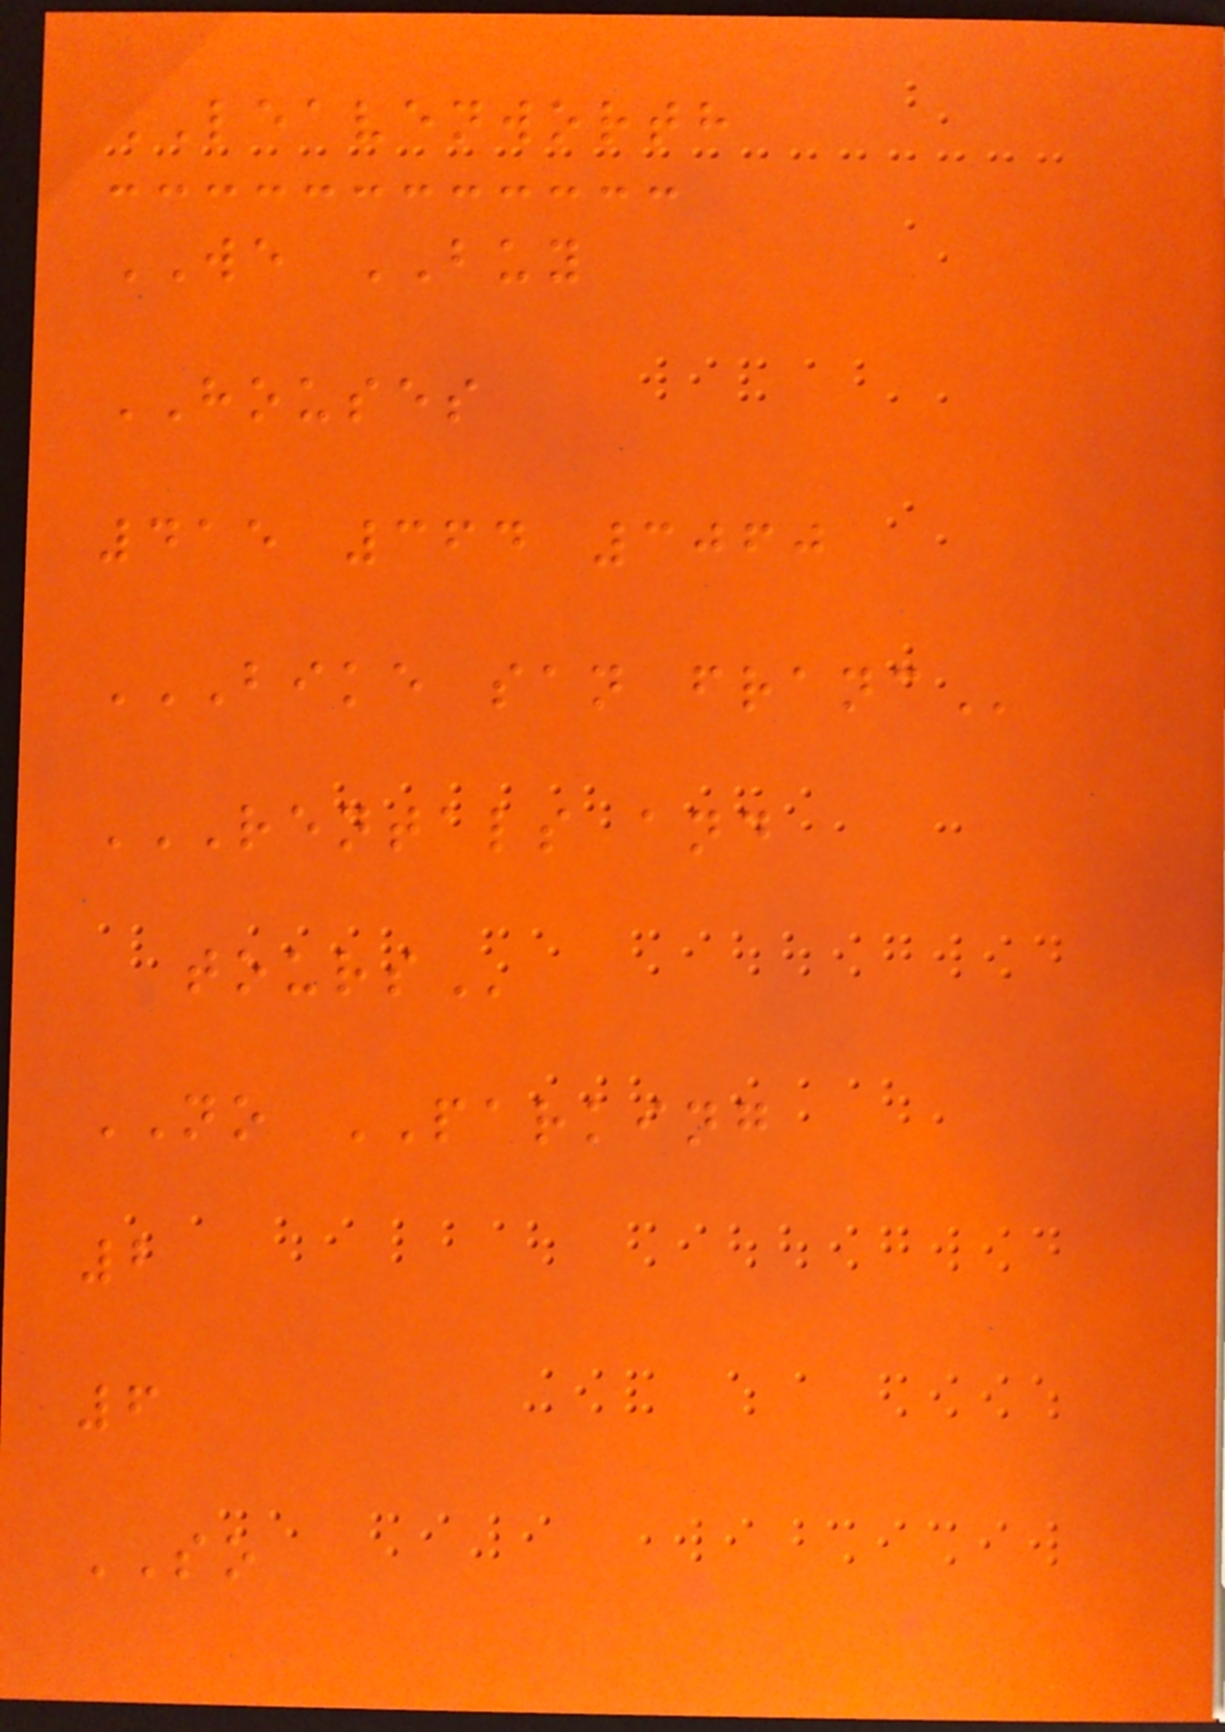LEAVENWORTH
WE BUY
HOUSES
415 364 3060
BIKE SAN FRANC
RENTALS AND
TOURS
NO PARKING
2
6
SO
